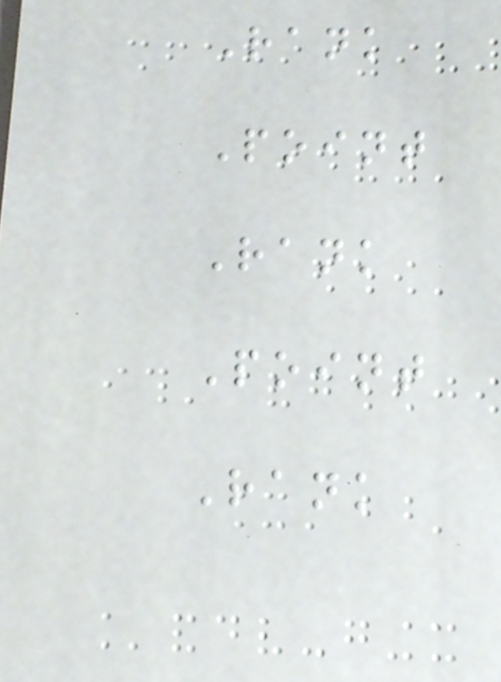Rank
Point
Rank
Point
Rank
